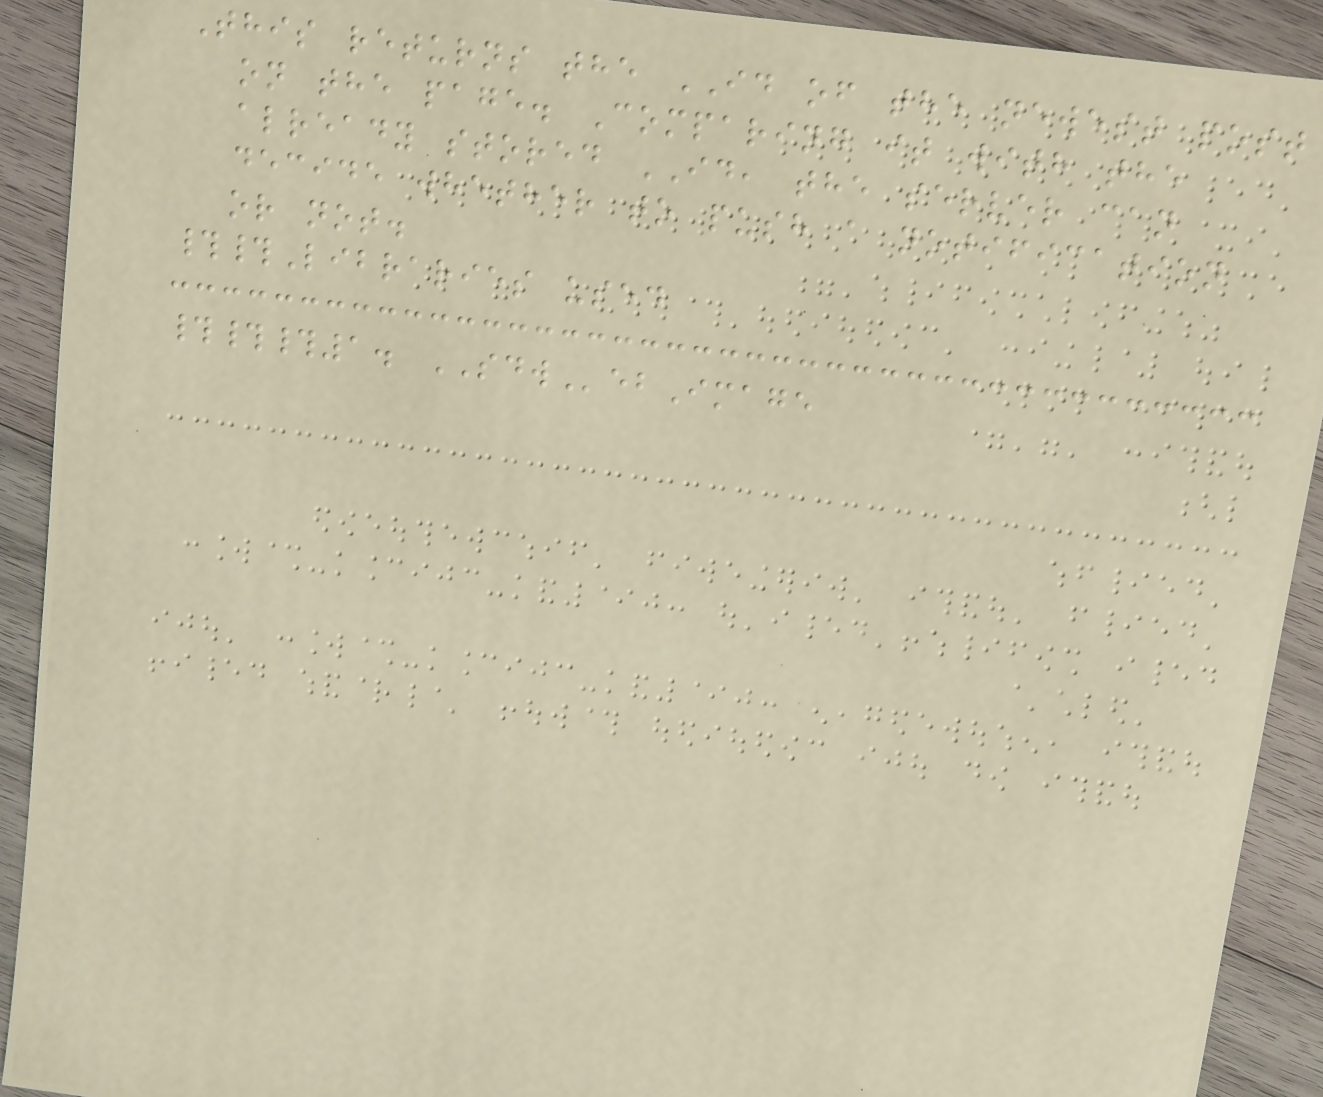This returns the ID of the newest post
on the page. Comparing it with the
already stored ID, the server can
decide whether to push a notification
or not.
##Libraries used
###1. SDWebImage
